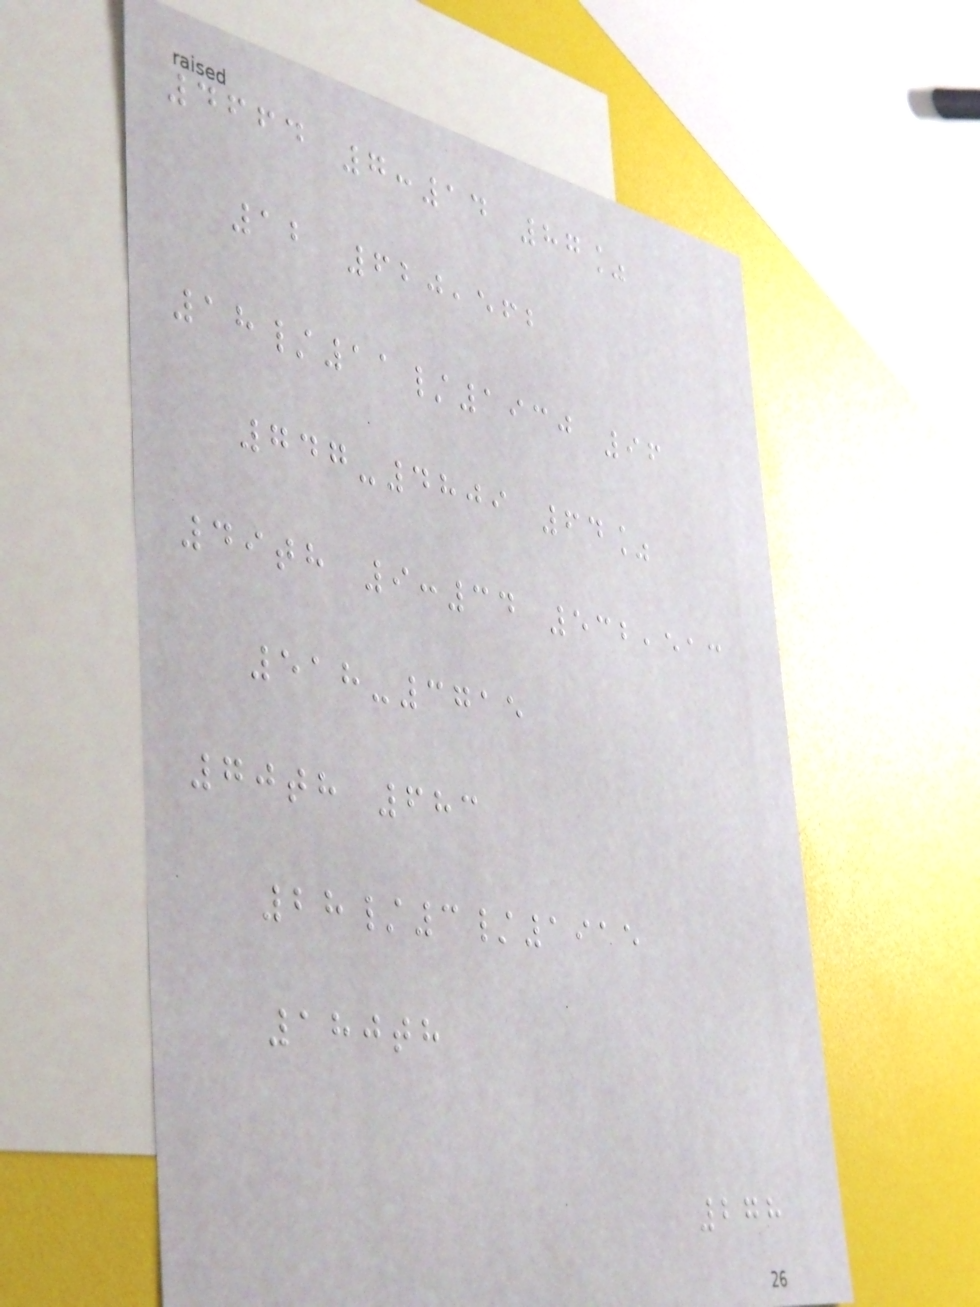4664 7:14 87%
12 620,562
18/11/1930 96
747-4809 64%
49th 9:34 532,513
518-3715
70th 683
28/3/1915
180th
278
